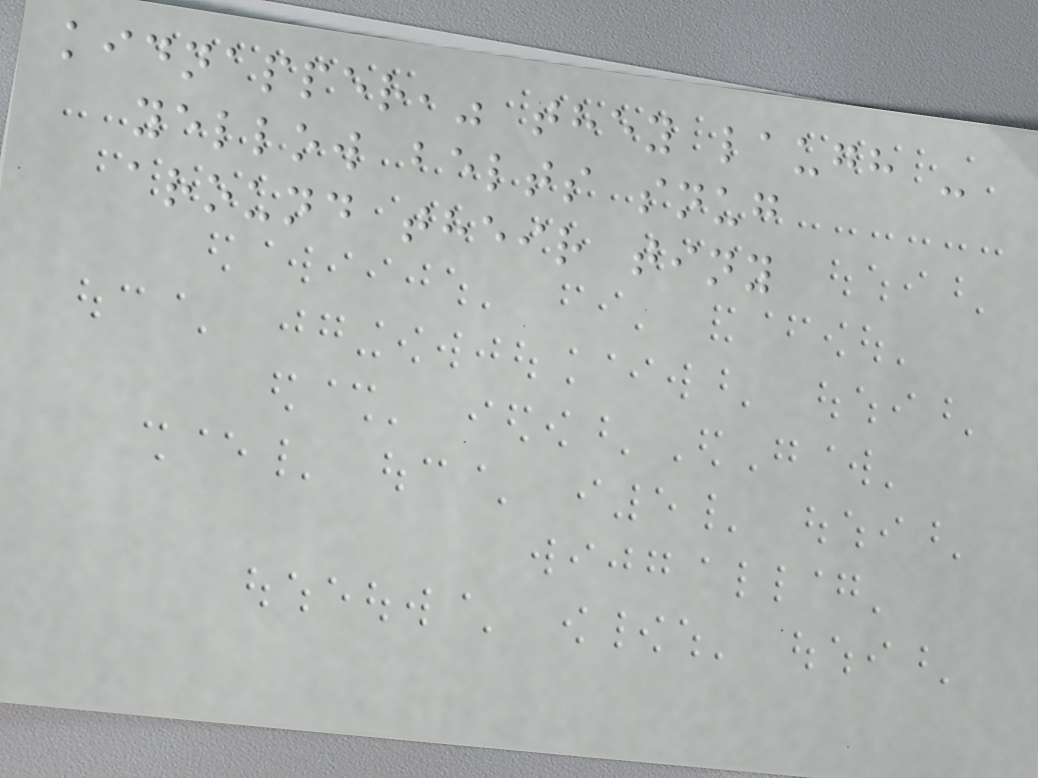kidnapper," they laugh -
yellow belts snug
around their tiny
